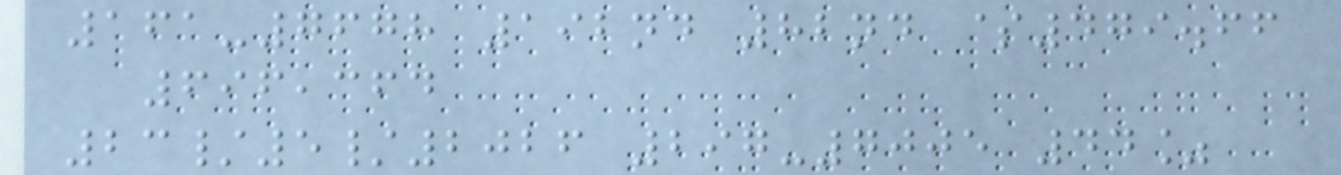161-7678 192nd 82nd $479.66
696,364
23/5/2026 297-7005 44%
